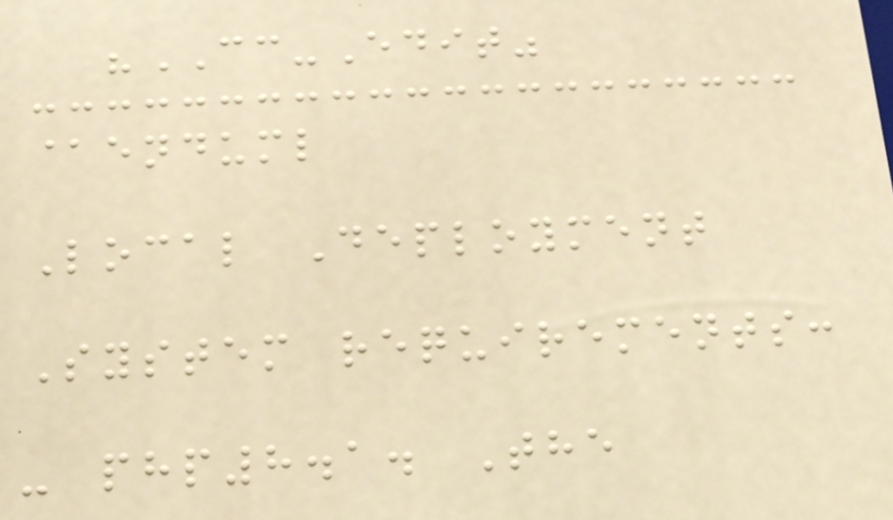"CC-Edit"
@enduml
Local Deployment
System requirements:
- php8.1. The
